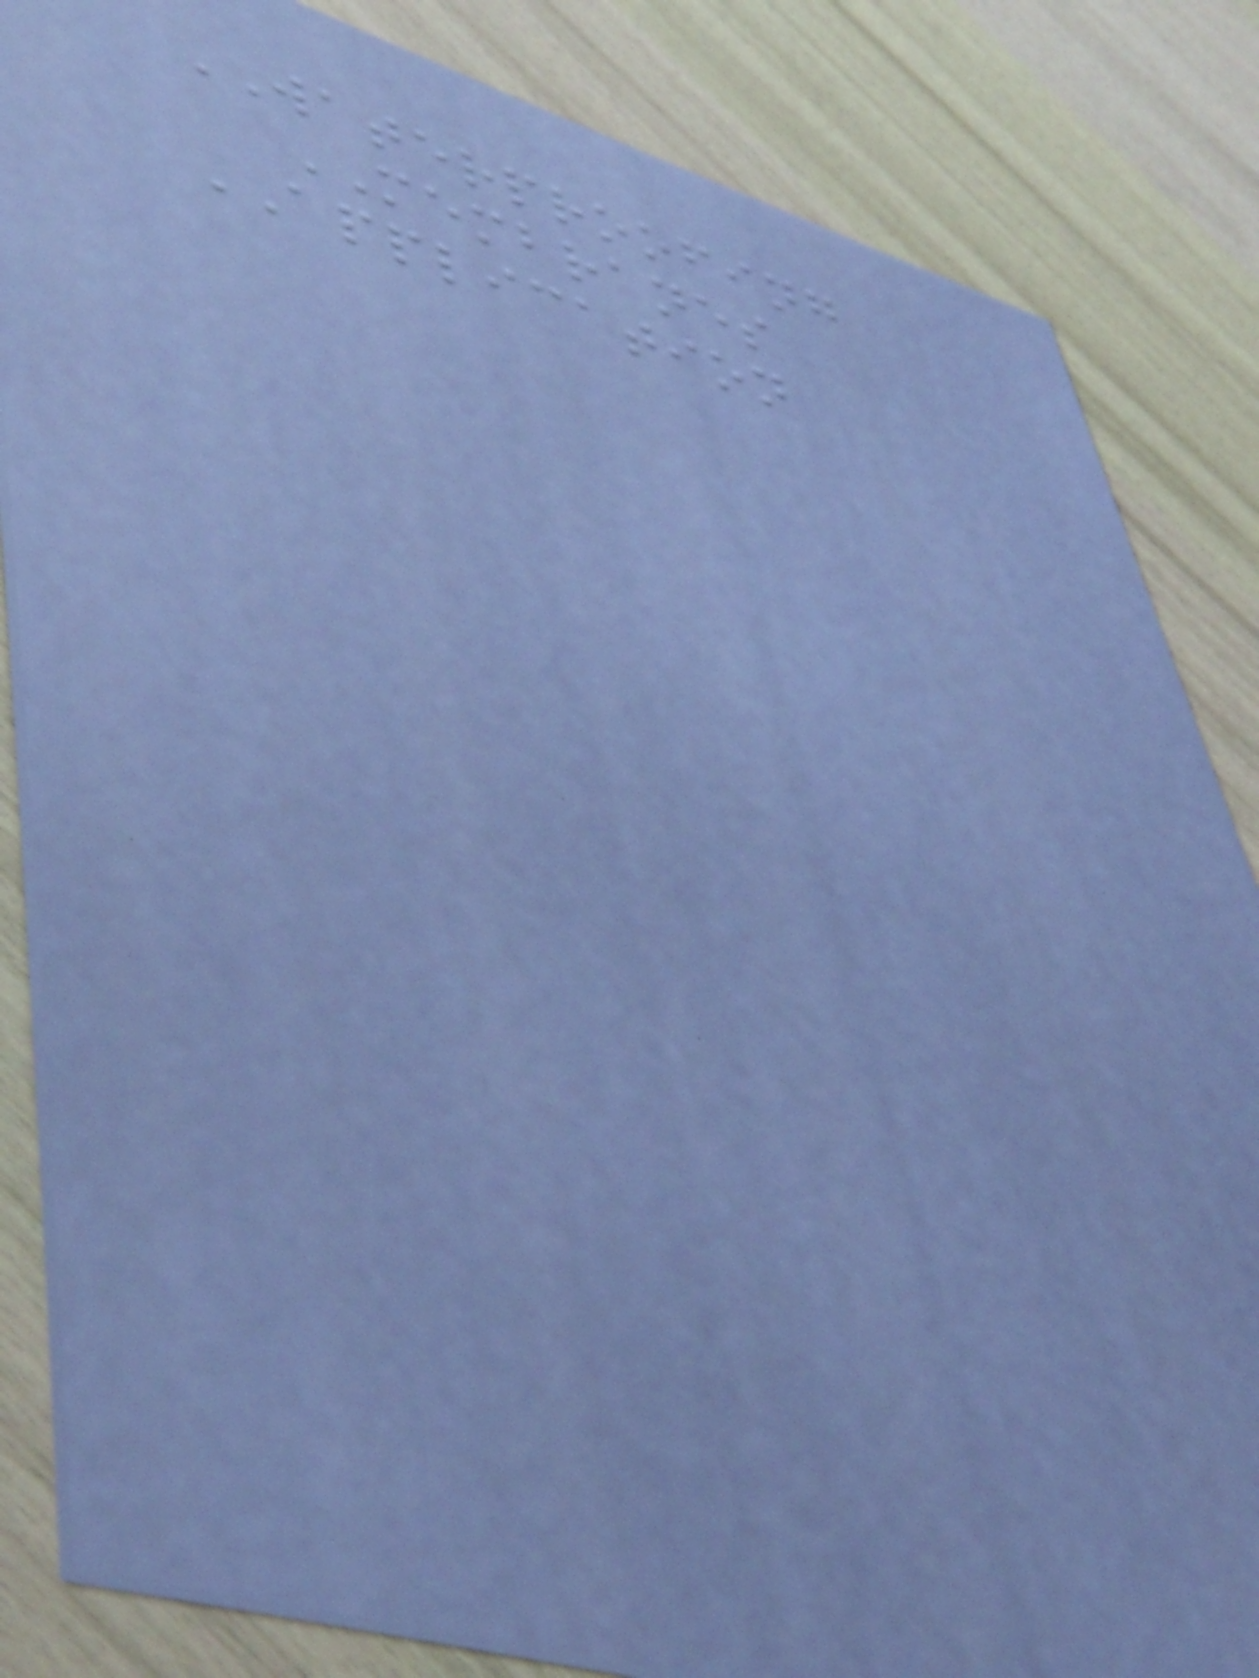WATERPROOFING
MEMBRANES
APPLICATION
